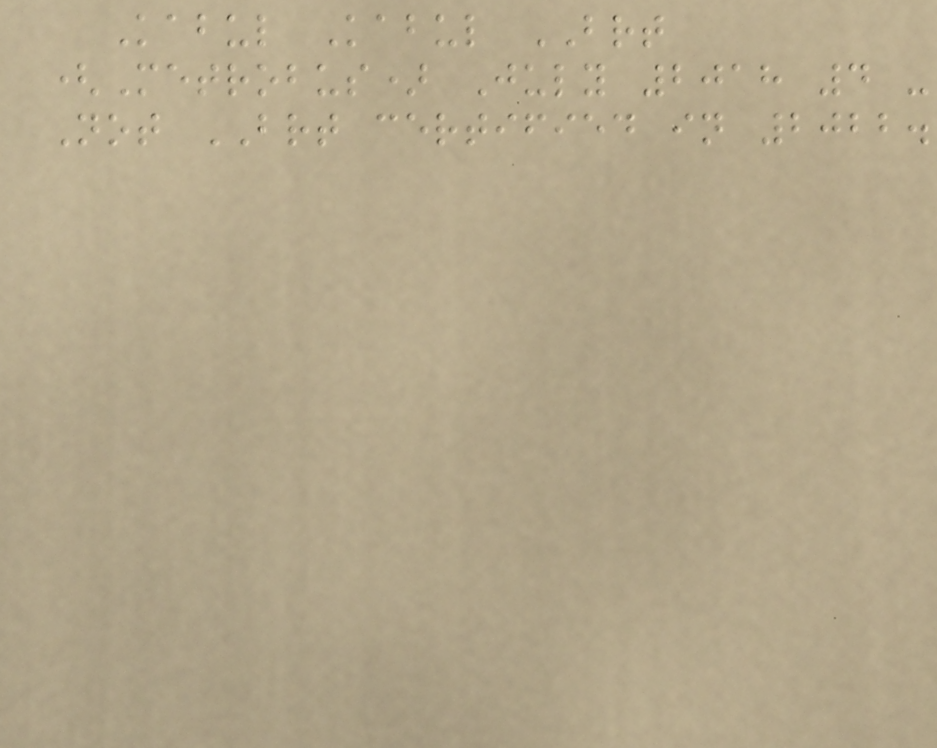Kabul Kabul BRT
(Metrobus) July 2018 4 -
Not BRT certified in 2022.
